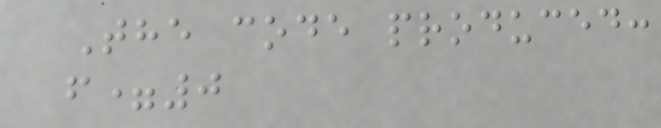The code produced:
f=0
